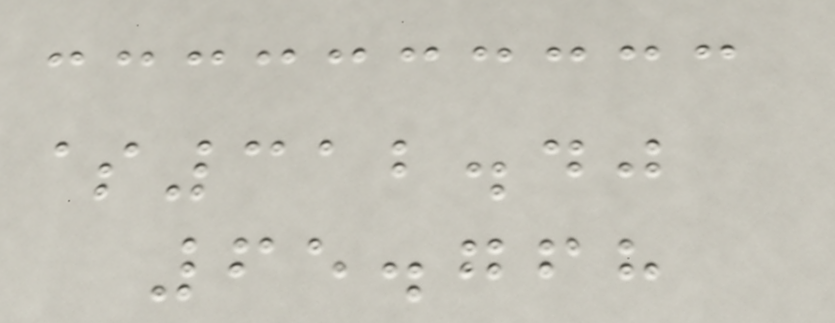$312.40
65.768
